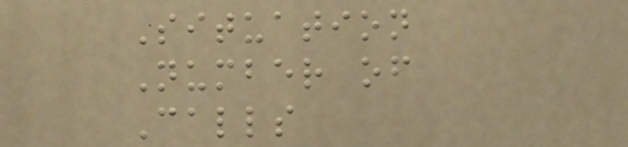Situation
Number of
Calls
